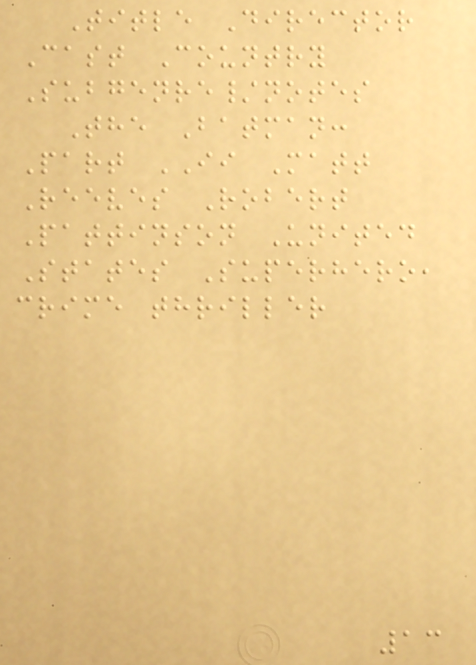Title Director
Cast Country
Subgenre/notes
The Batman:
Part II Matt
Reeves Robert
Pattinson United
States Superhero,
crime thriller
13
